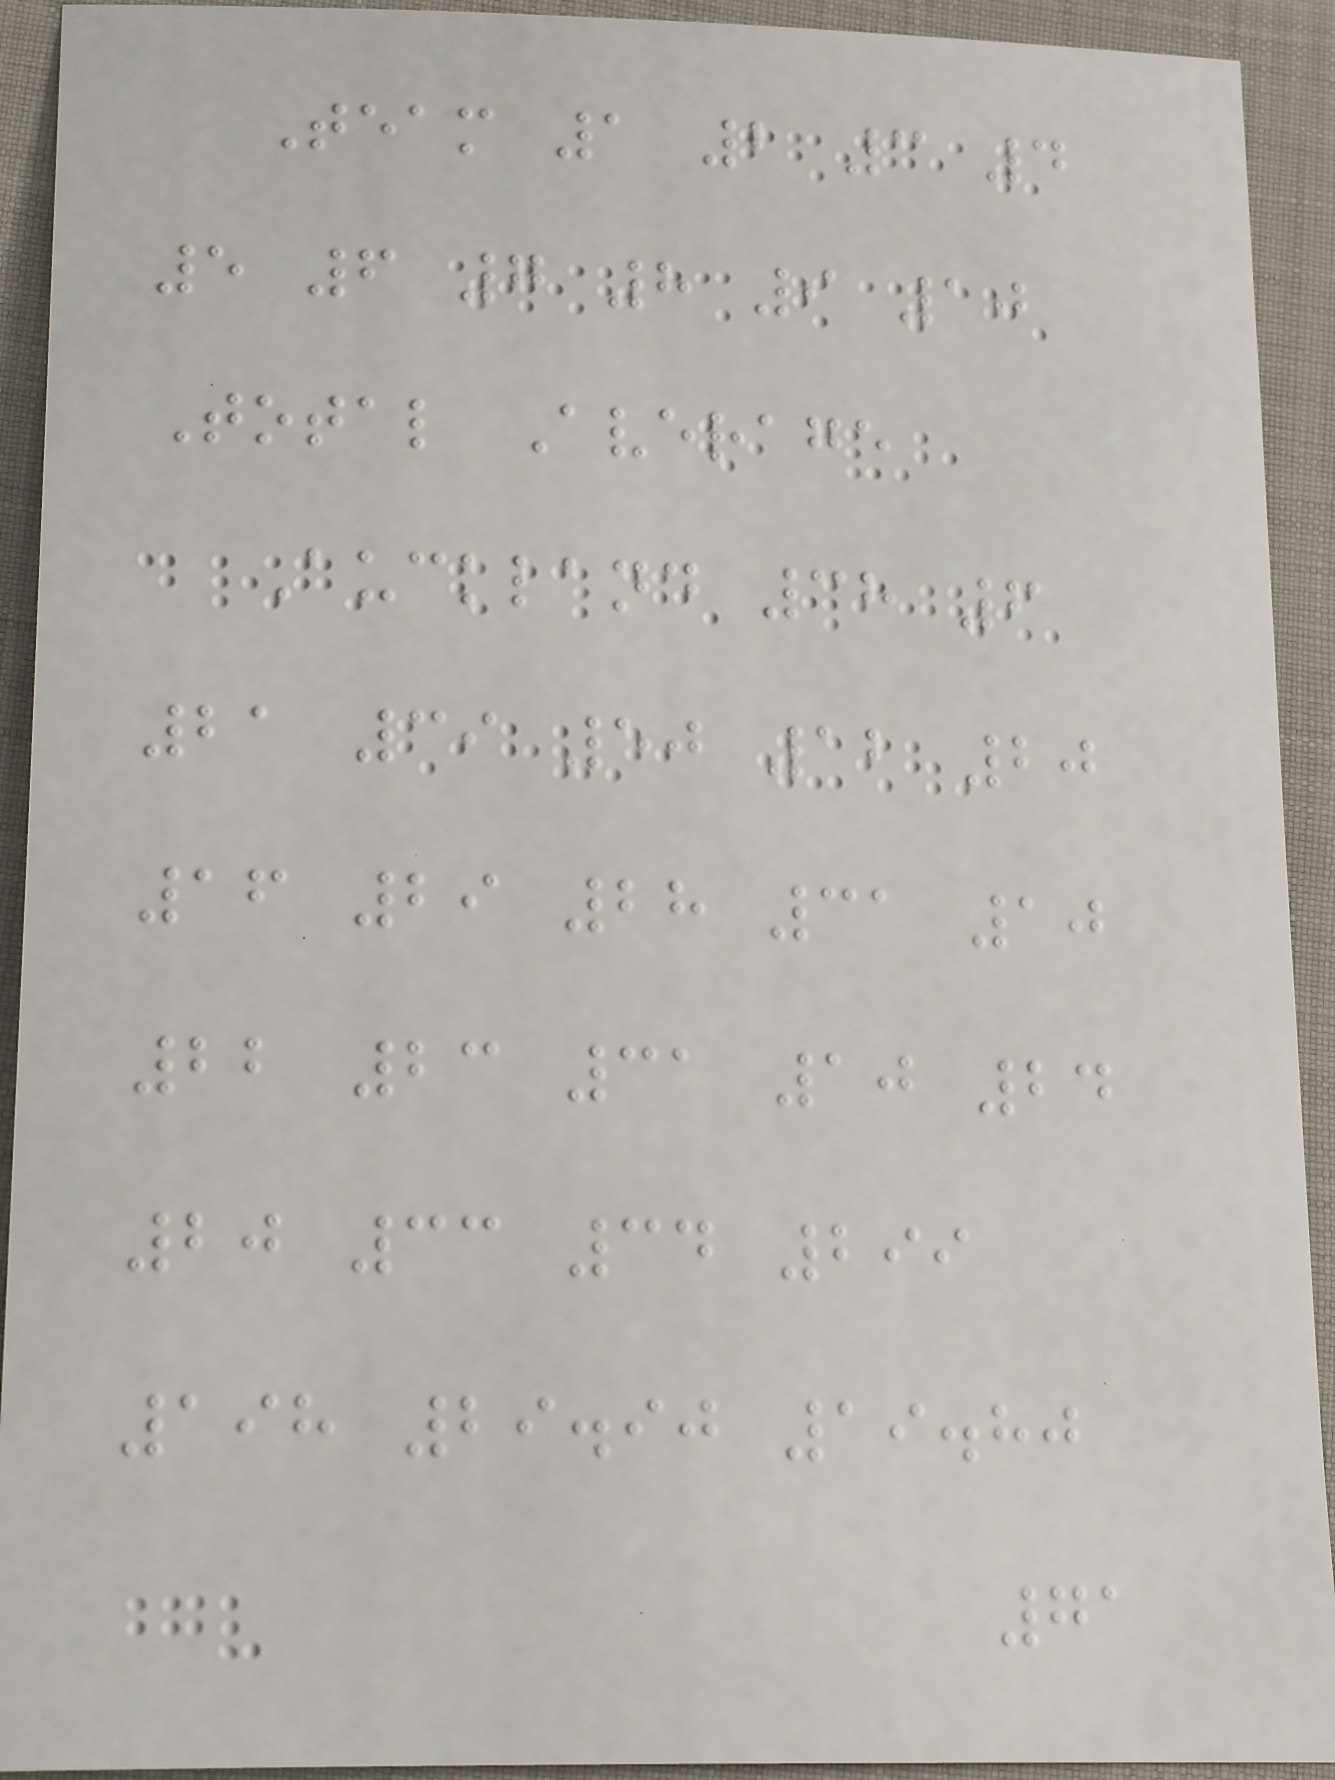Team 1 2 3 4
5 6 7 8 9 10
Total Average
Auckland 38 6
21 39 50 12 20
16 29 28 31 10
22 23 31 10 24
20 33 34 299
198 29.90 19.80
71
